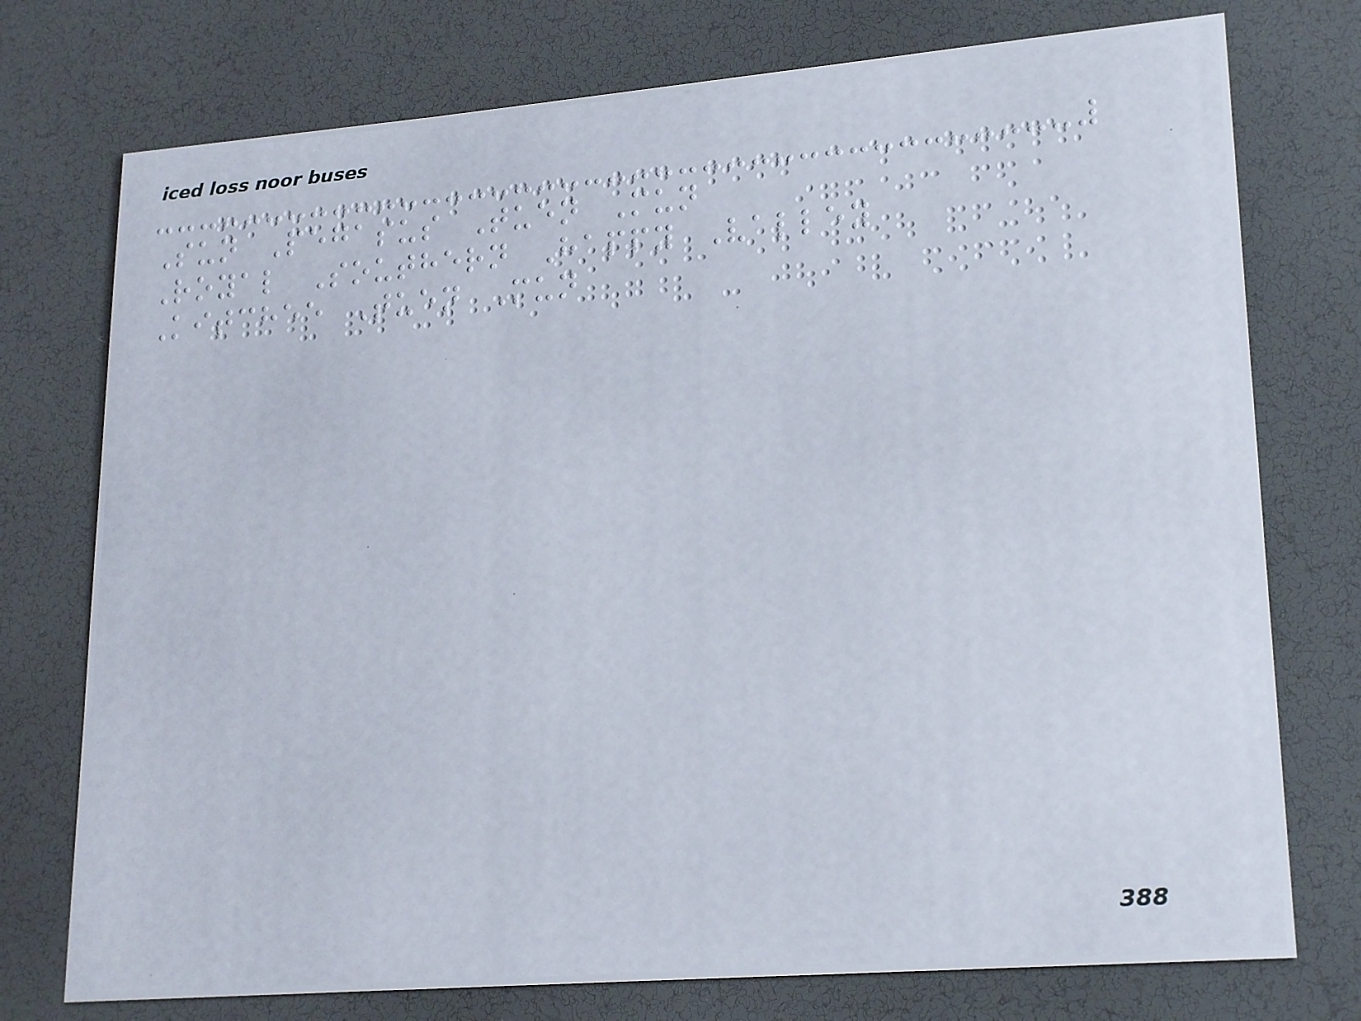Sun Pegasus Tuen Mun
Royal Southern Happy Valley
Kitchee Tuen Mun
